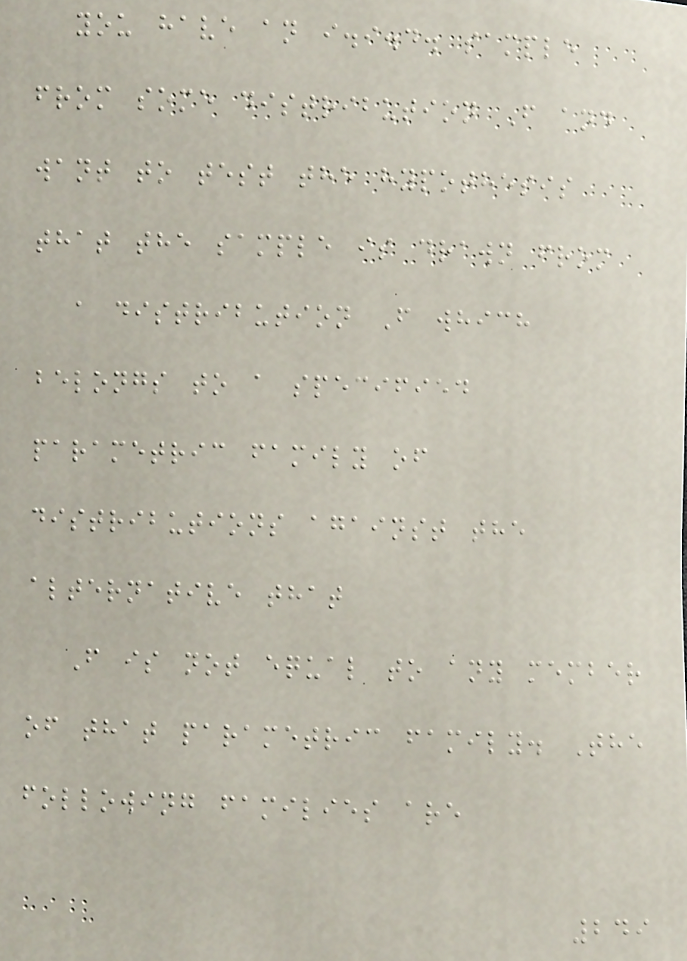you have an i.i.d. sample
from some distribution F and
want to test the hypothesis
that the sample is drawn from
a distribution F which
belongs to a specified
parametric family of
distributions against the
alternative that
F is not equal to any member
of that parametric family. The
following families are
249
